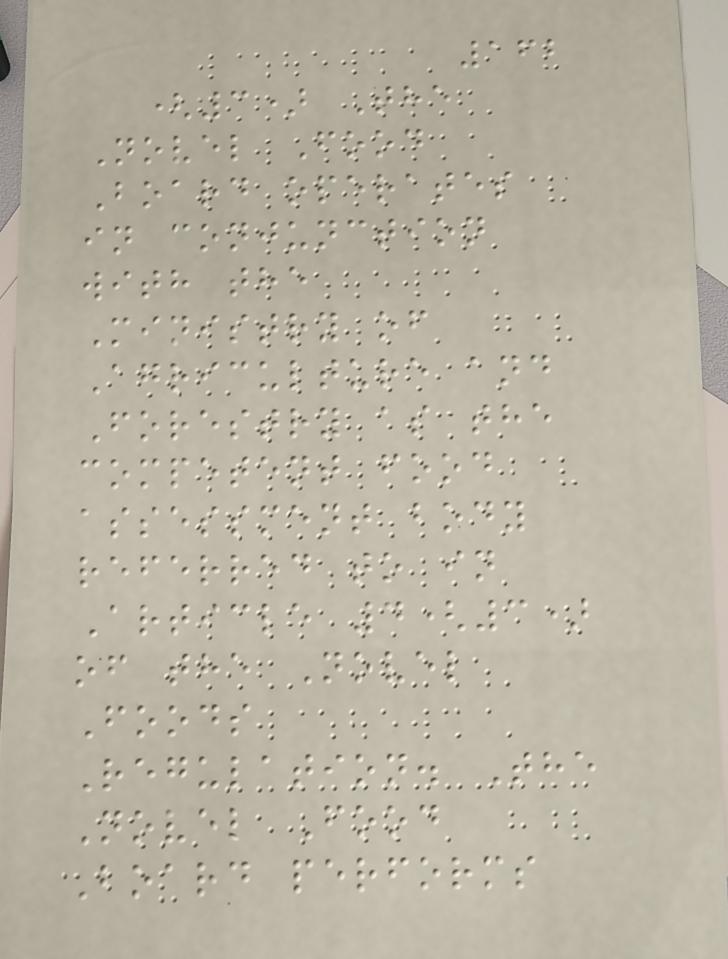162
(3) The
Novel Food
Board operates
in conjunction
with the
Ministry of
Agriculture and
Forestry as the
competent food
assessment body
referred to in
Article 4(3)
of the Novel
Foods
Regulation. The
Novel Food
Board performs
